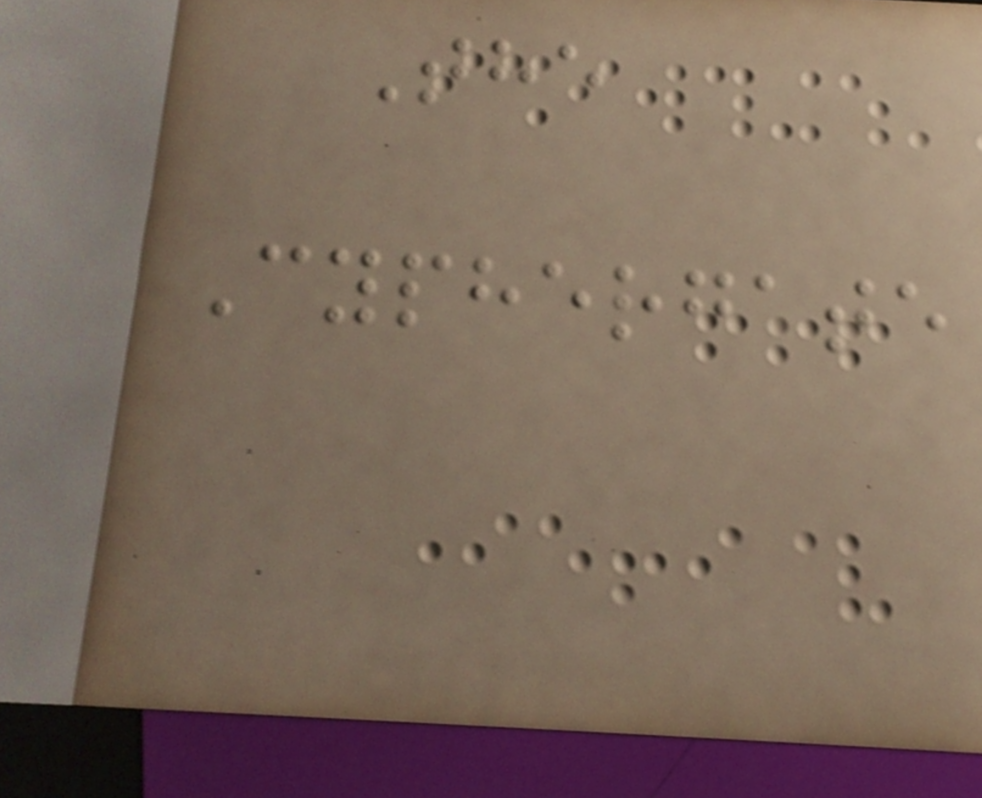The
Cyphergate
